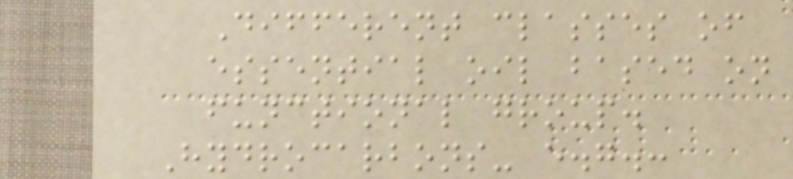Different classes of
essential oil based on
functional group.
Hydrocarbons- e.g.:
